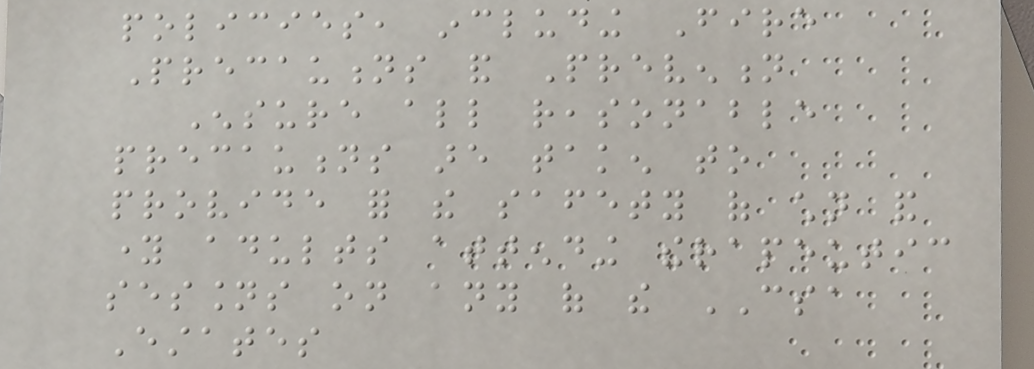policies, including Fire
Precautions and Prevention
Ensure all reasonable
precautions are taken to
provide for the safety of children and
young adults attending therapeutic
sessions on any of the CSA
Estates
